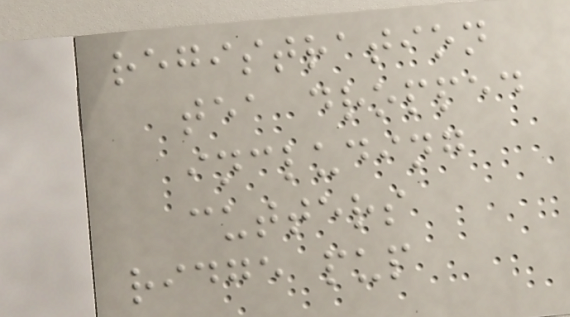registration
tea dropped
including
cutters
ridge pup
